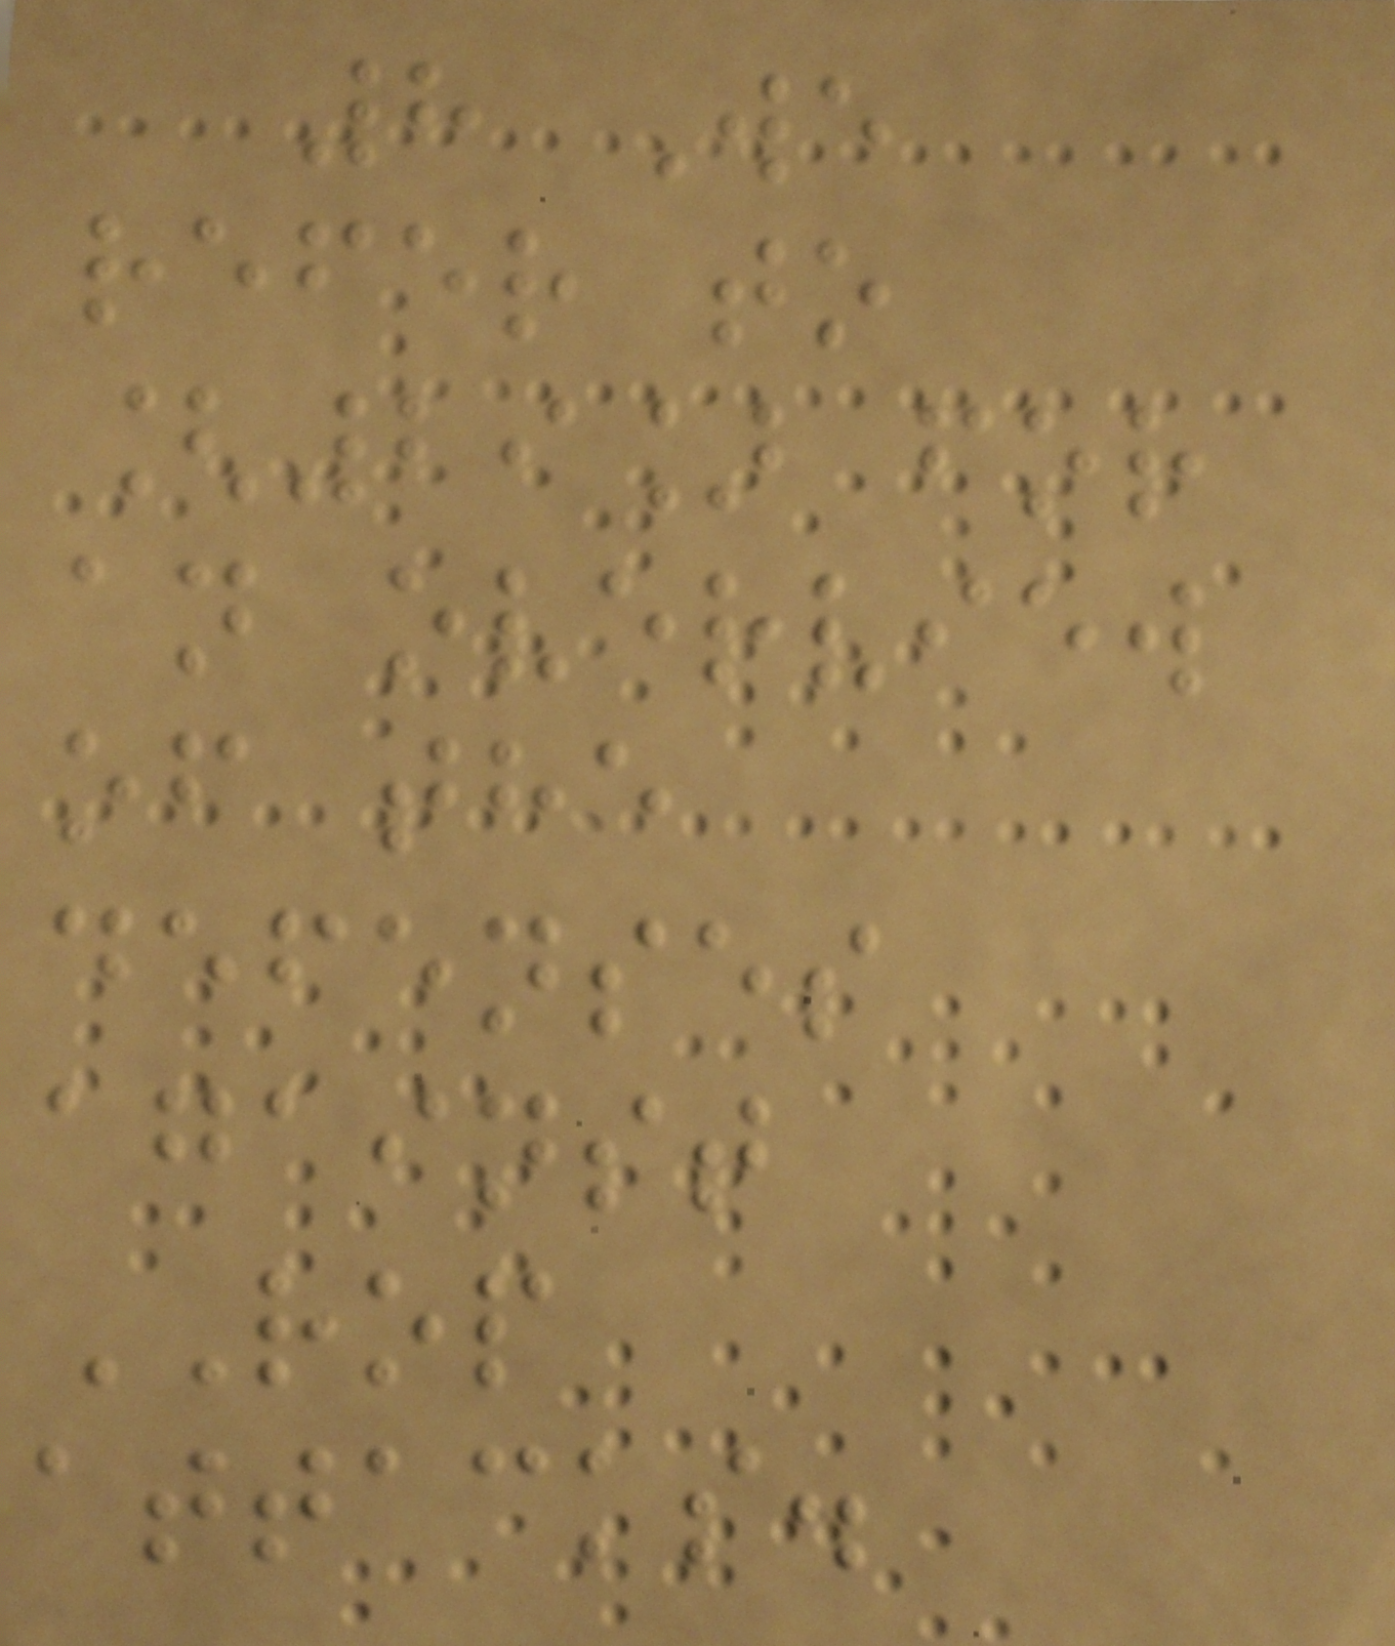8 We
refer to
[29] for
an overview
of the
defenses
against
ROP
attacks.
